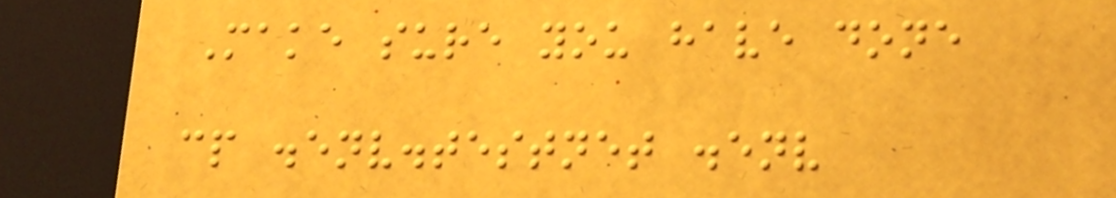Make sure you have done
cp .env.testnet .env
